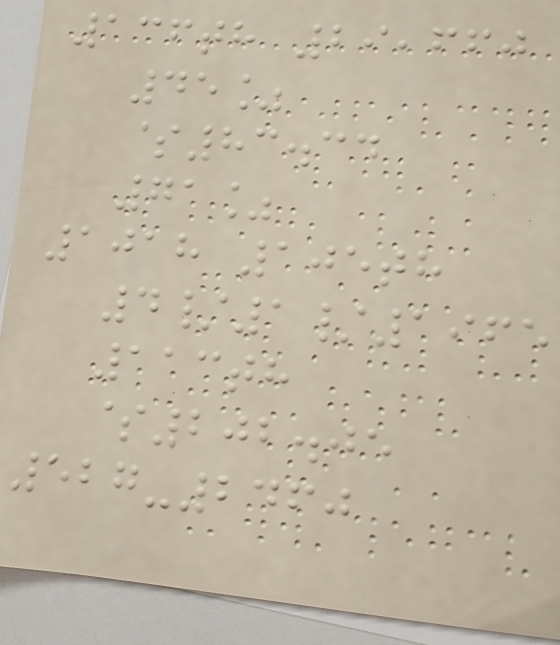136th 29,660
45%
$83.34
71%
1018 105th
4/1/1965
113th
$202.05
527-2460
